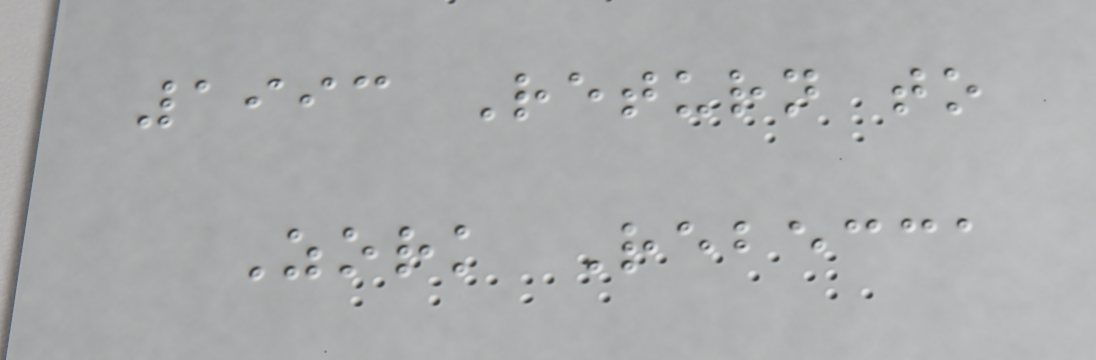1993 Return to
Zork Rebecca
